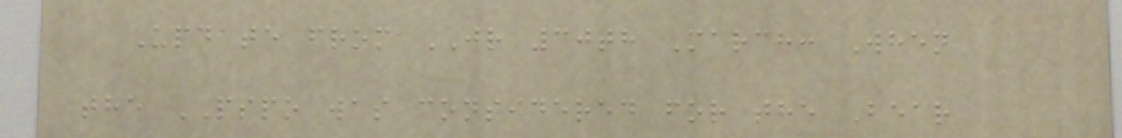Update from JR 30th March: When
the PSPO was considered for the Bear
